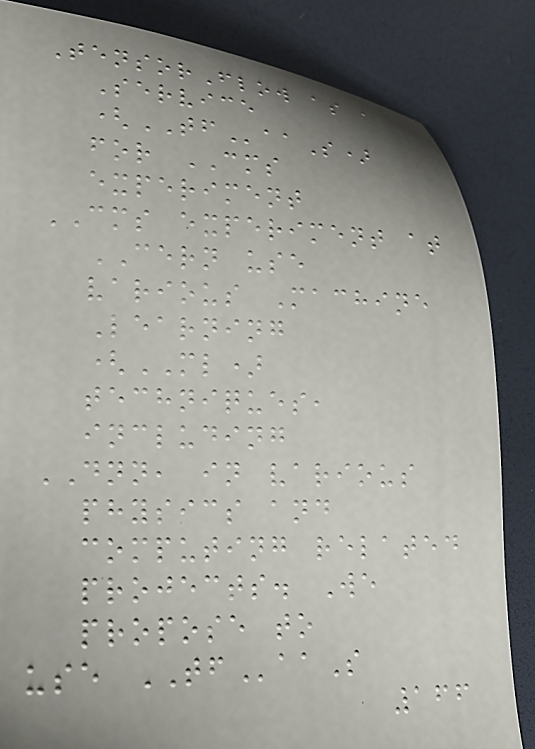TensorFlow as a
Service
(TFaaS)
for CMS
experiment
CMS experiment at
CERN use
various Machine
Learning
(ML)
techniques,
including
DNN, in various
physics and
computing related
projects. We
propose to
use TFaaS
166
